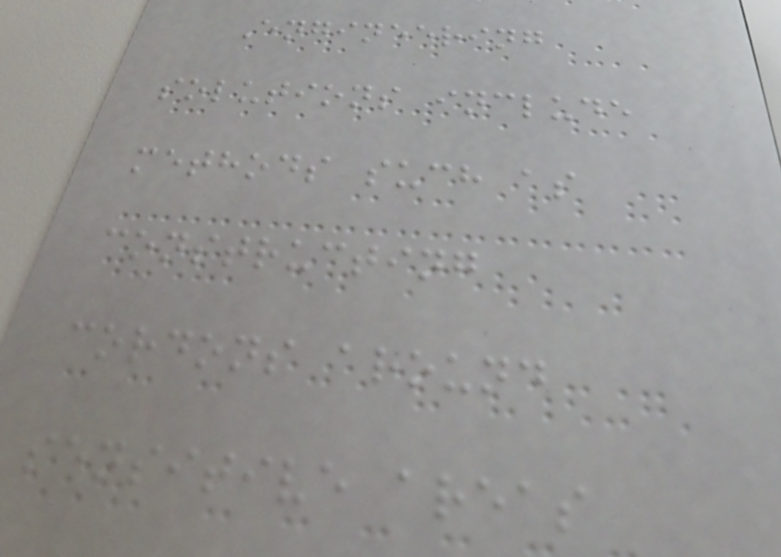Engineering
solutions include
methods such as
constructing
cordons around
sensitive areas
